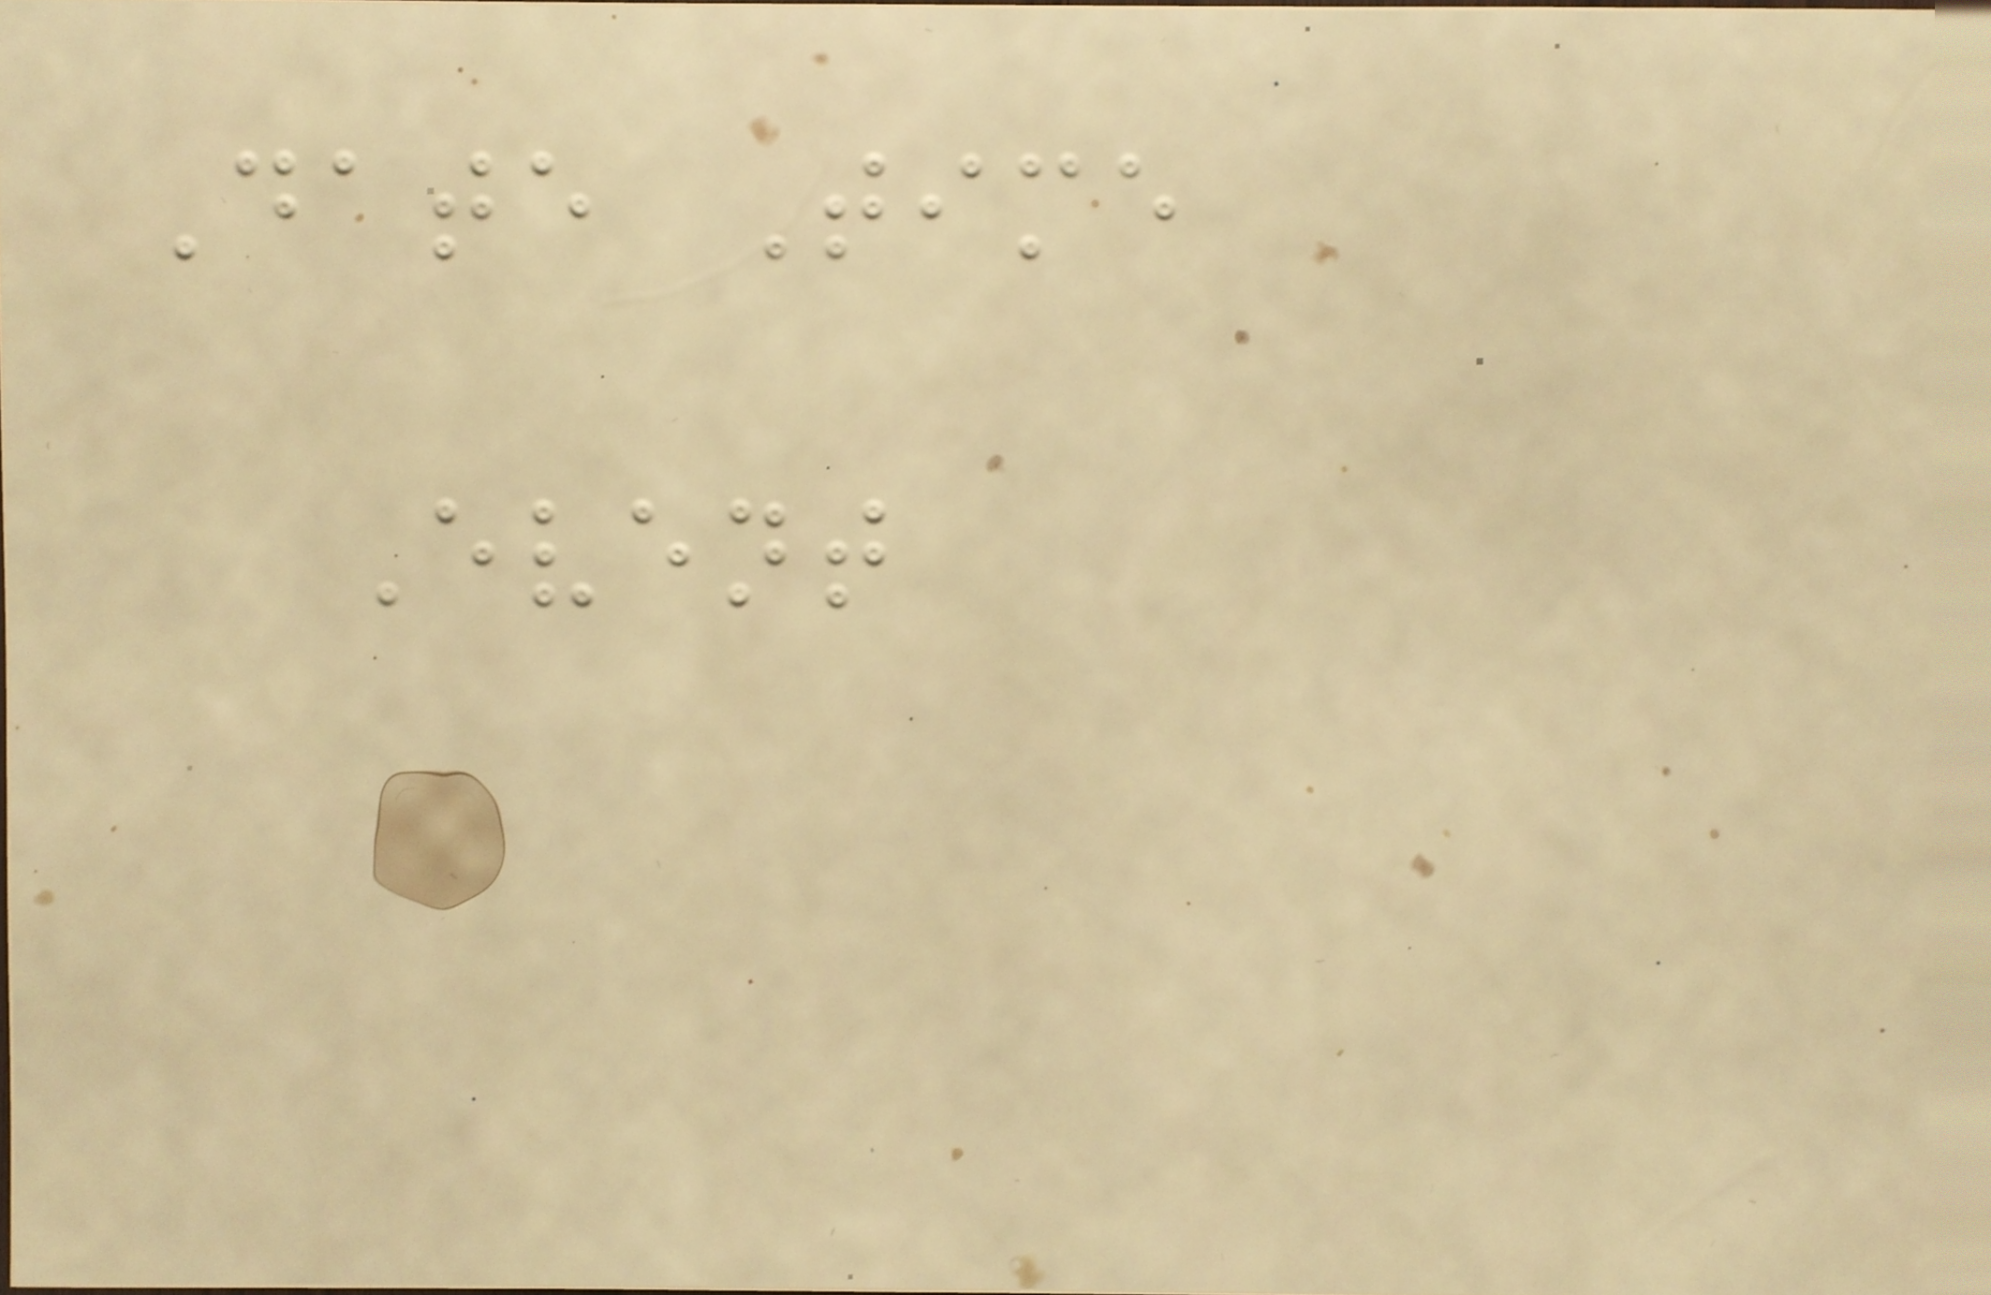Date Time
Event
